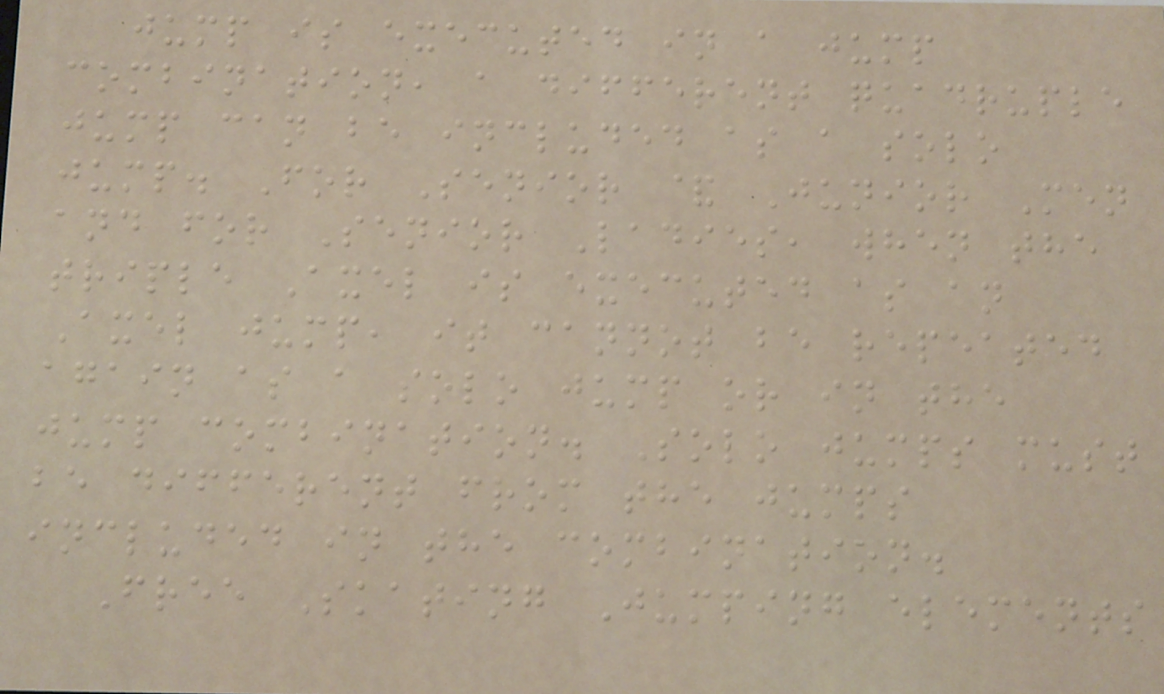jump is executed in a jump
combination, a different quadruple
jump can be included as a solo
jump. For Senior & Junior Men
and for Senior Ladies, when the
triple Axel is executed as an
Axel jump, it cannot be repeated
again as a solo jump or in the
jump combination. Solo jumps must
be different from the jumps
included in the combination.
Free Skating Jumping elements
